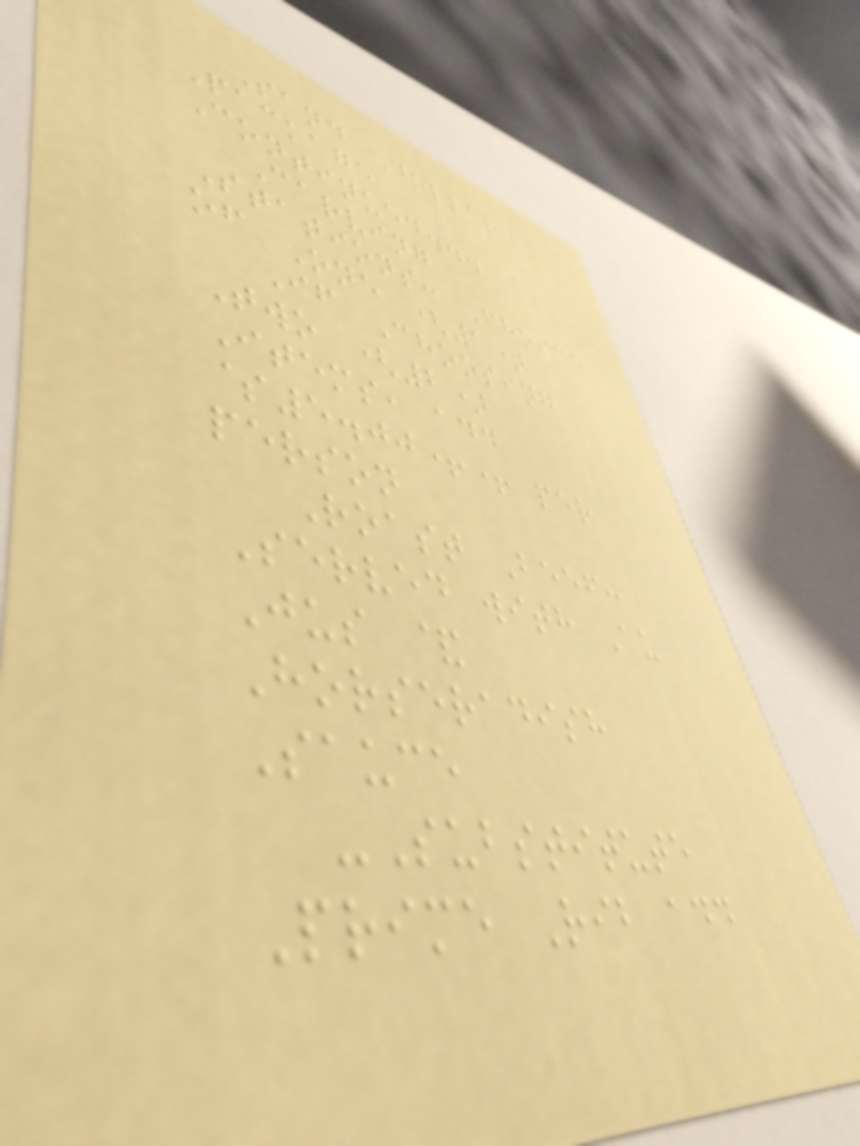Sand Dollar
Package
Continued...
Carving
Stations: Choice
of One (1)
If Choosing
Two (2)
Items, add
$5.00++ per
person
Roast Beef:
Served with Au
Jus &
Horseradish
Sauce
-Substitute
Prime Rib add
